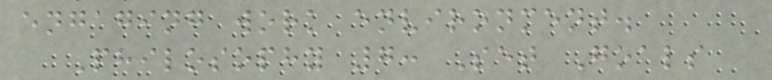engaging work environment.
Philosophy 7: Set Goals
